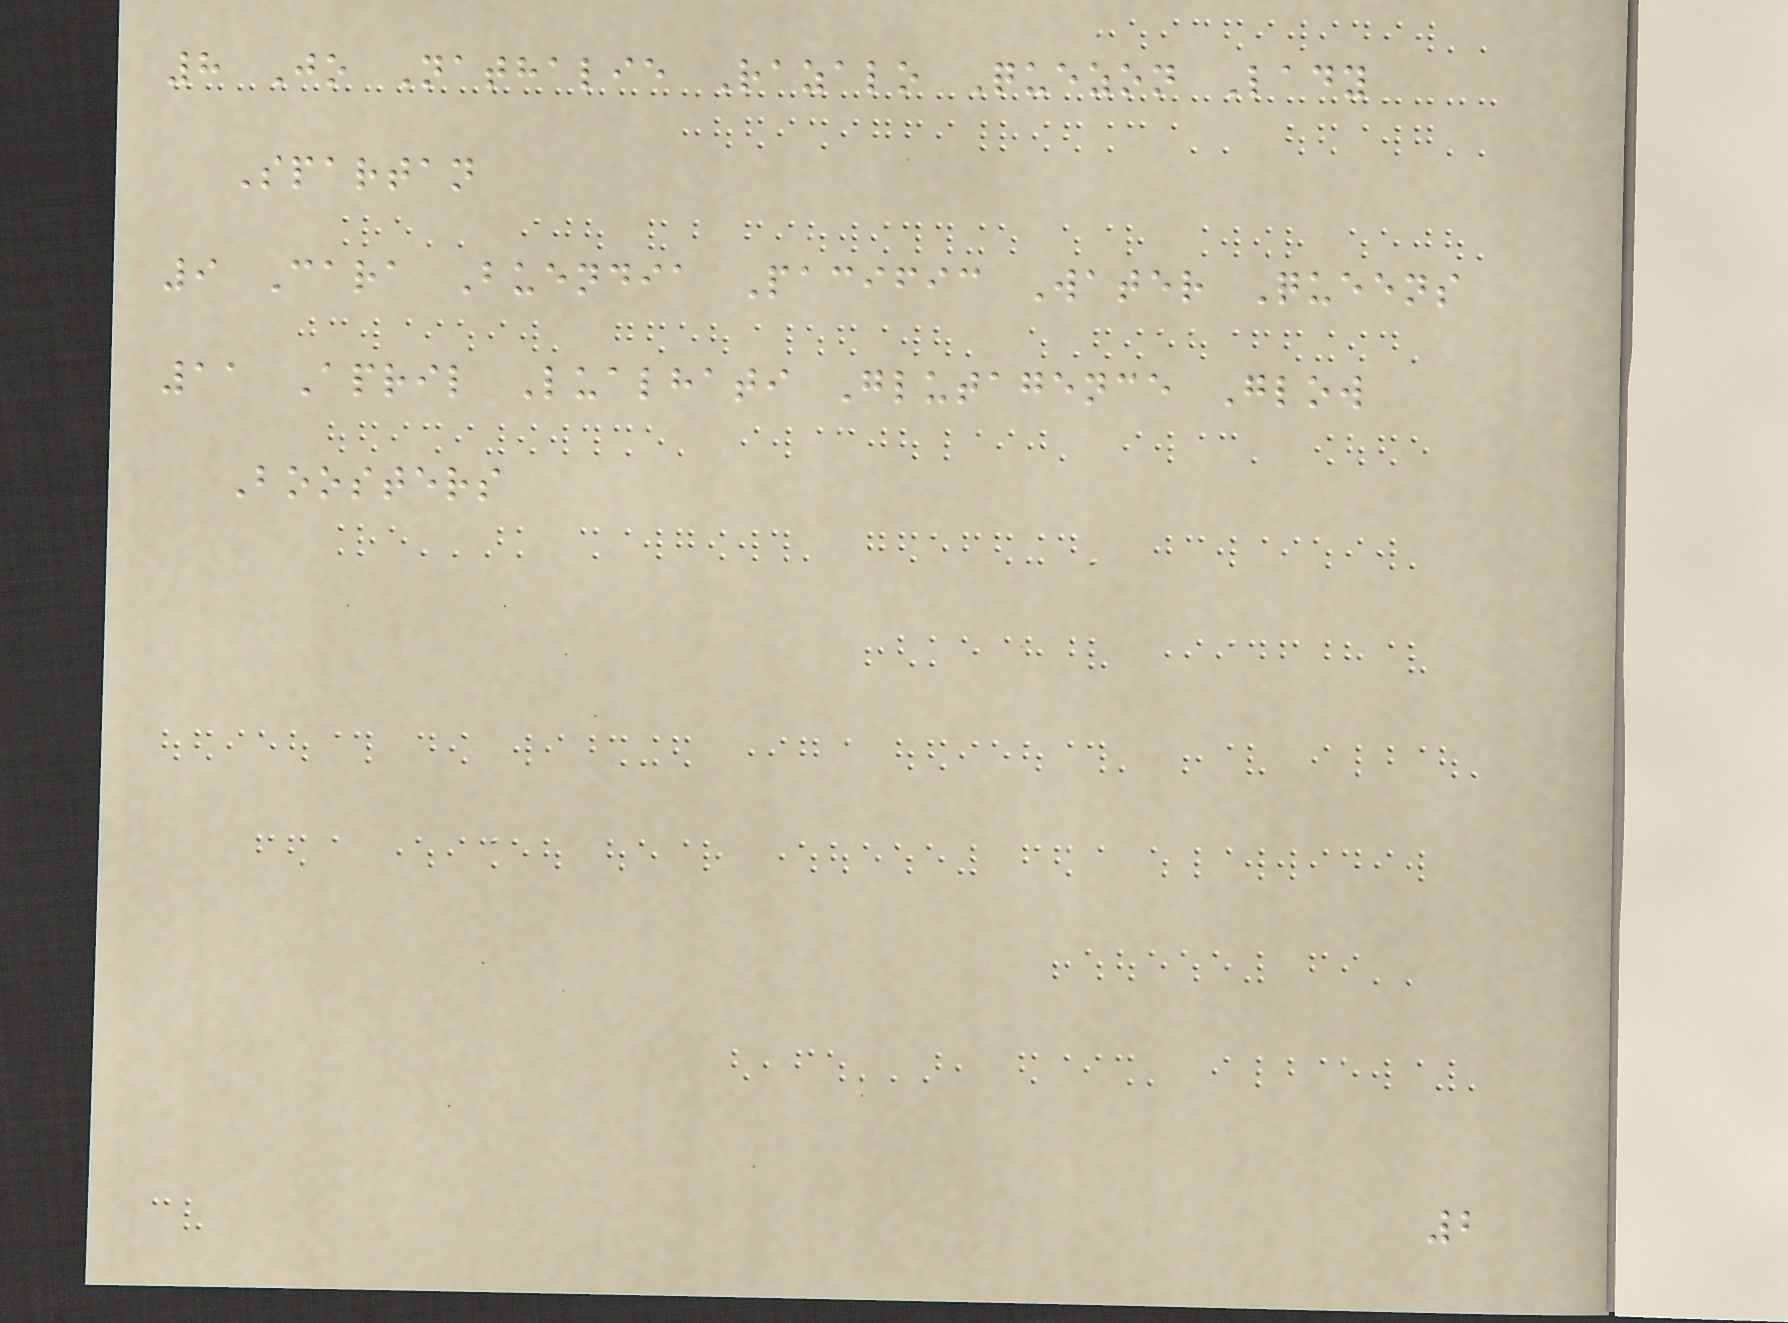8 Jo Nathalie Razalo Quezon Lady
Spartan
9 Cara Buendia Pacific Water Queens
11 April Lualhati Glutagence Glow
Boosters
2
